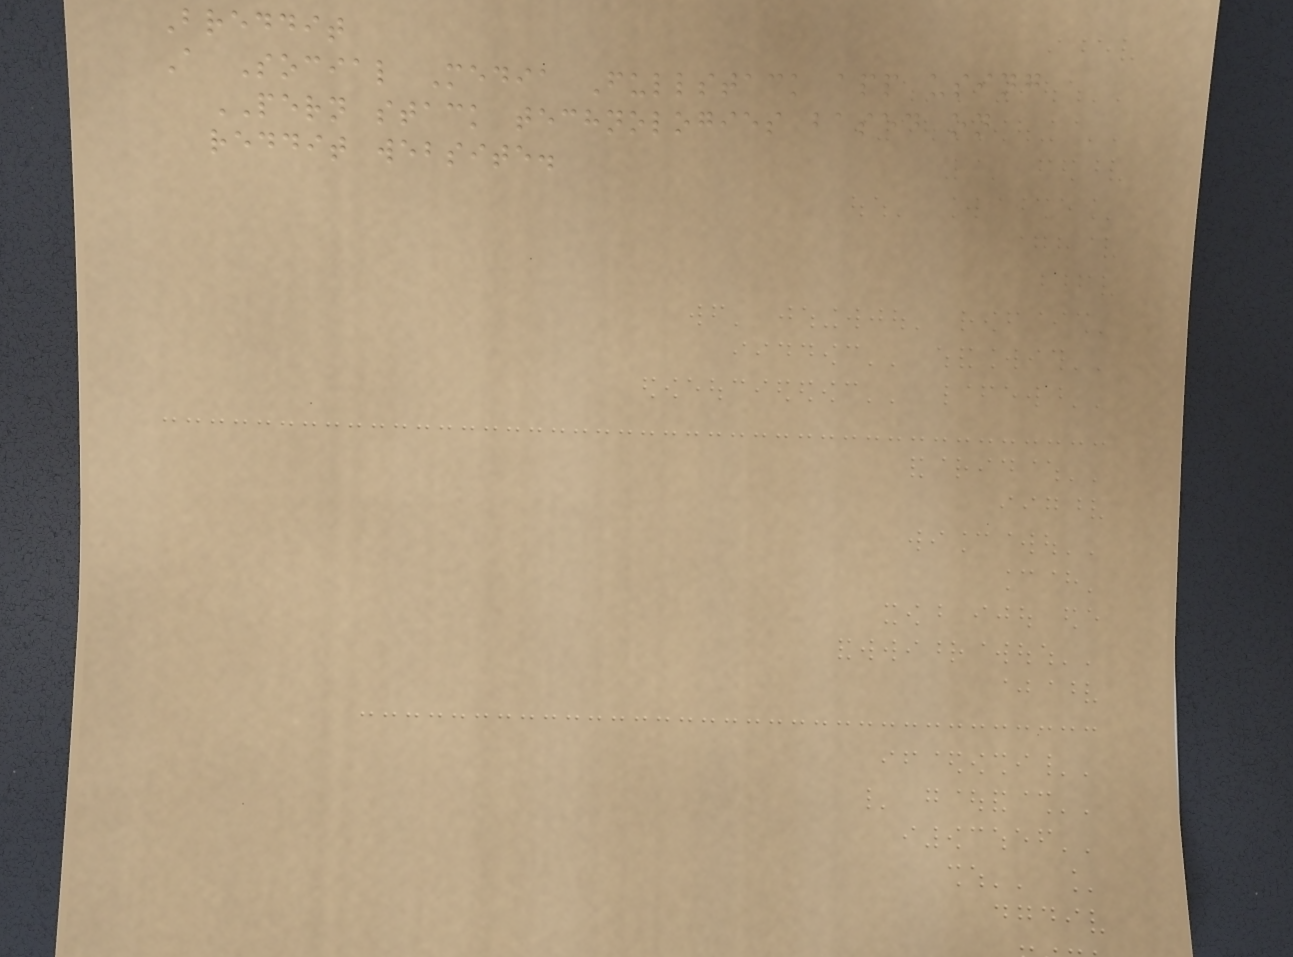Breddit
A Social Media Fullstack app using
PERN stack technologies based on
reddit website.
